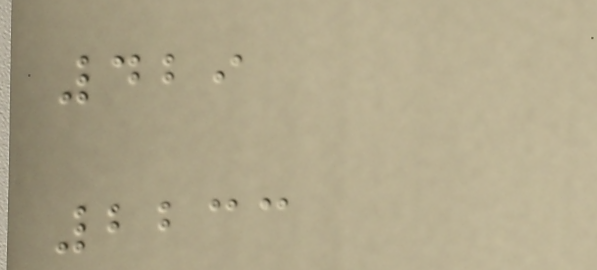429
2233
